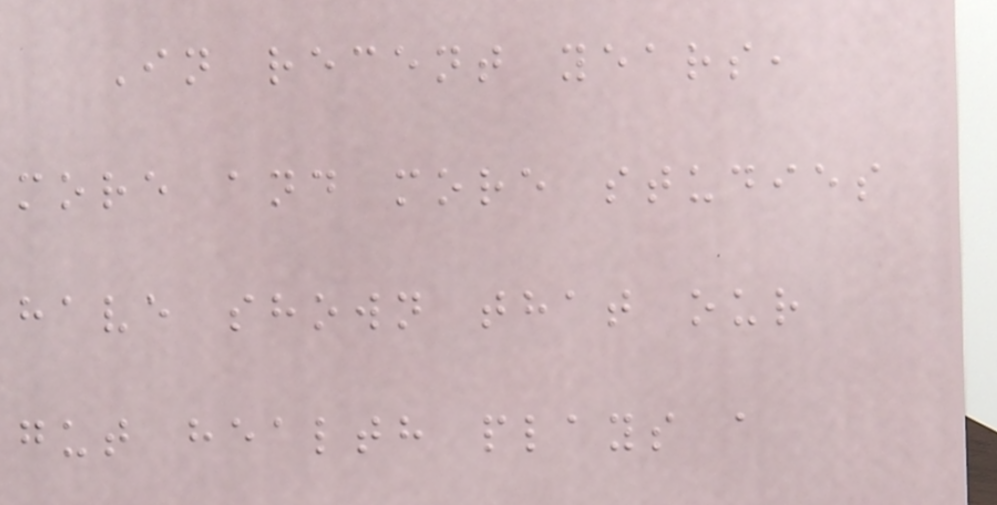In recent years,
more and more studies
have shown that our
gut health plays a
